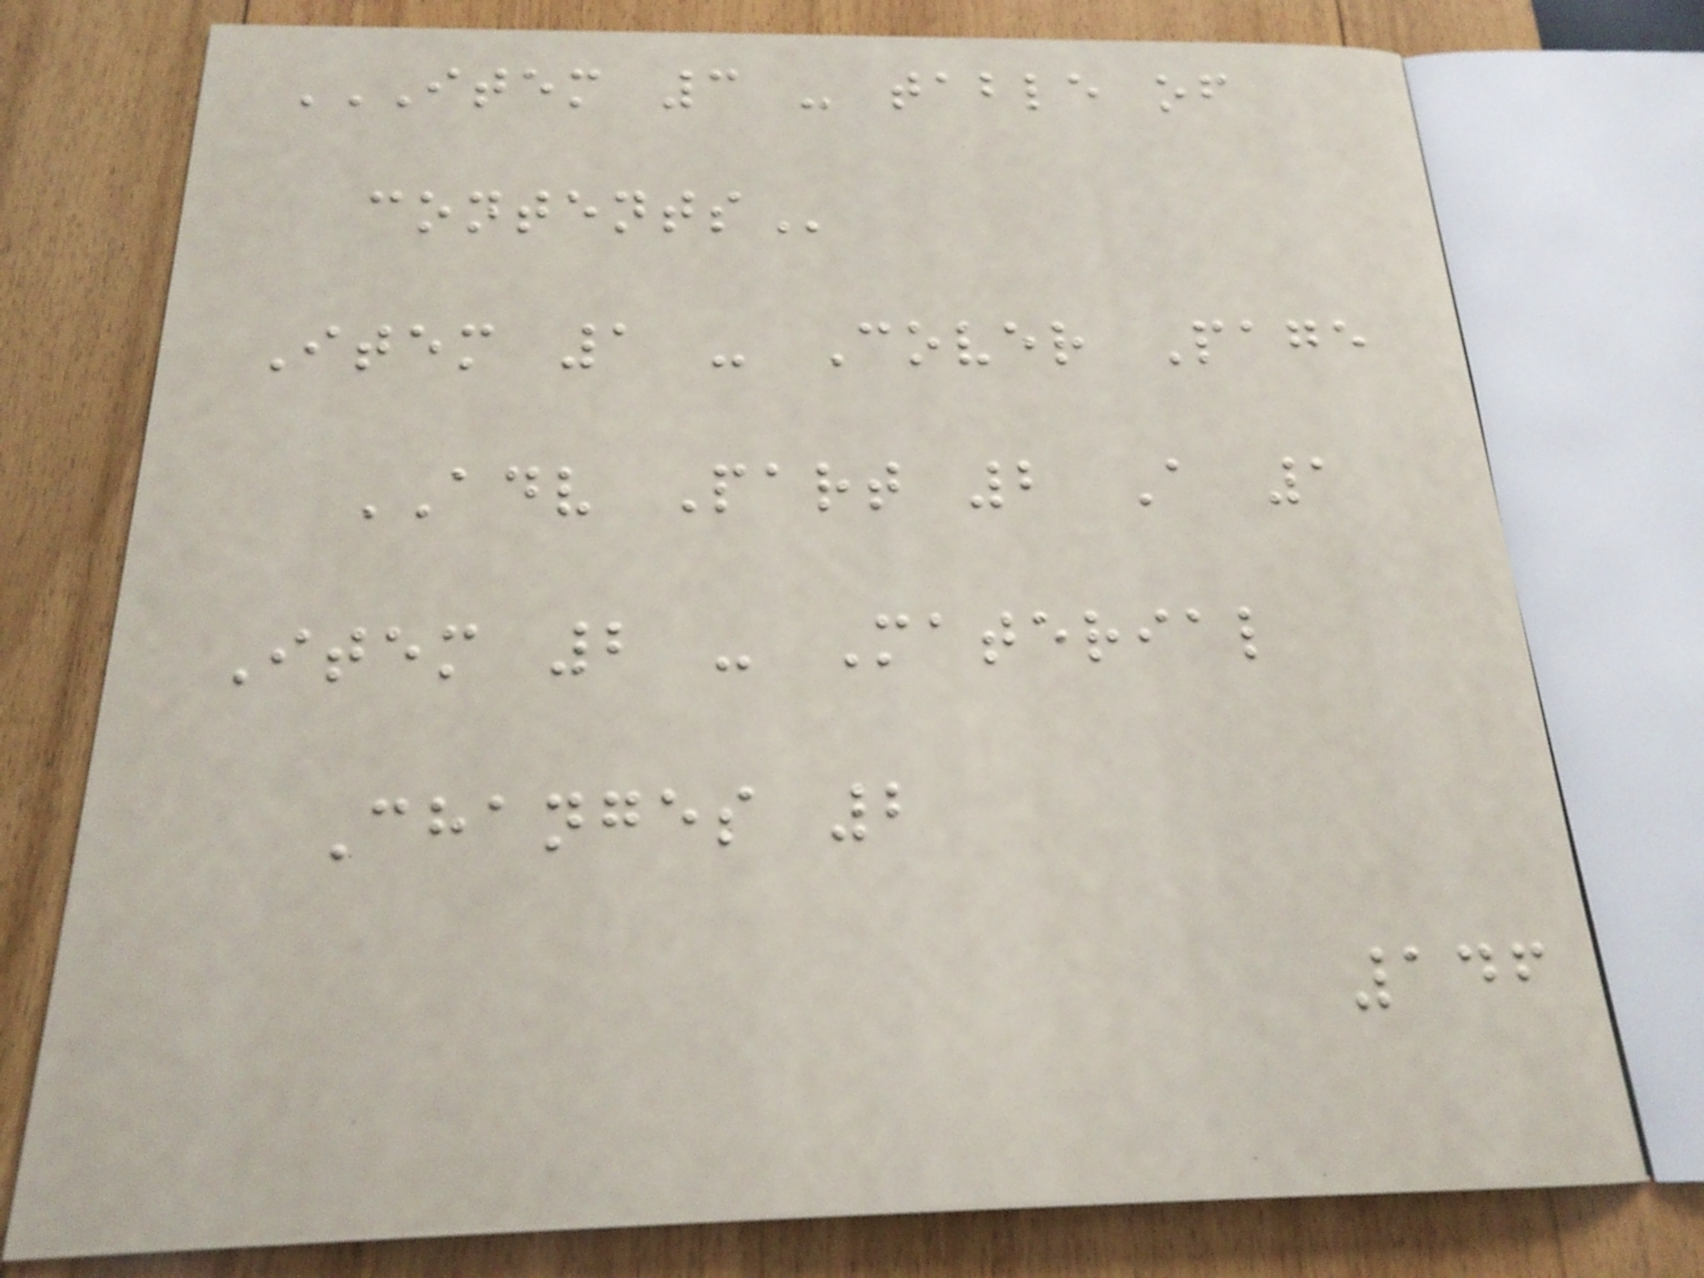ITEM 3 - TABLE OF
CONTENTS
Item 1 - Cover Page
ADV Part 2 A 1
Item 2 - Material
Changes 2
146
